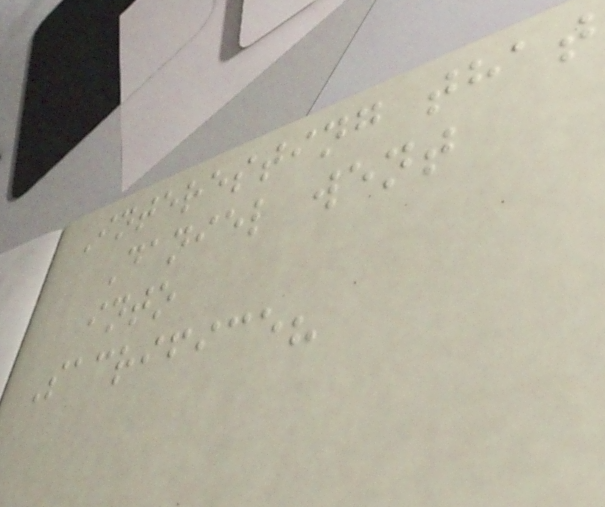Interesting that
Daniel went
into
Sacrifice?
